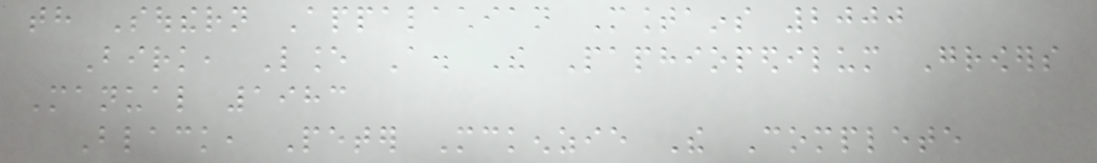th Southern Appalachian Mountains 2000
Birk, Lance A. The Paphiopedilum Growers
Manual 1983
Black, Peter Mckenzie The Complete
